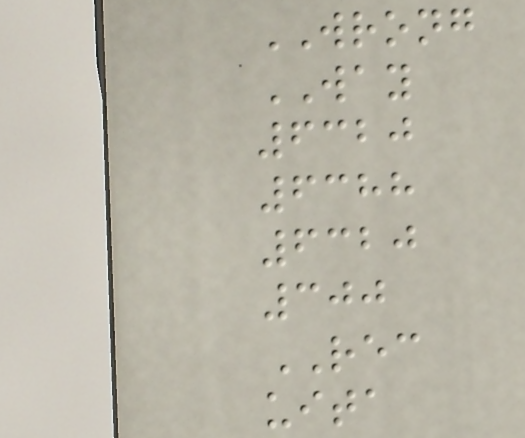WRONG
WAY
6320
6388
6320
300
REC
uita
